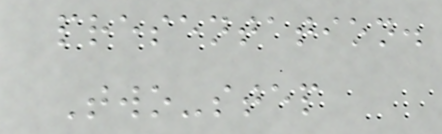presentation.
Two-step
